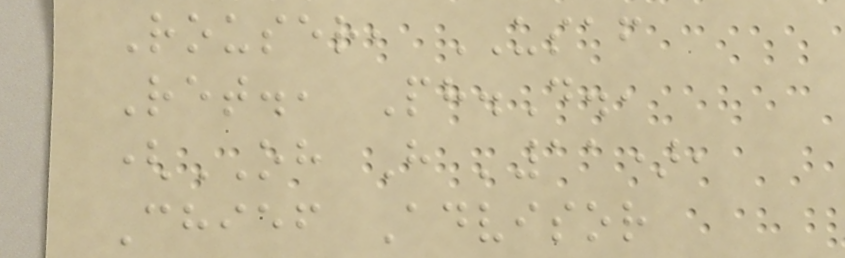Rouser, USAF
Ret., Ph.D.,
(OH H '11),
Chief Advisor
